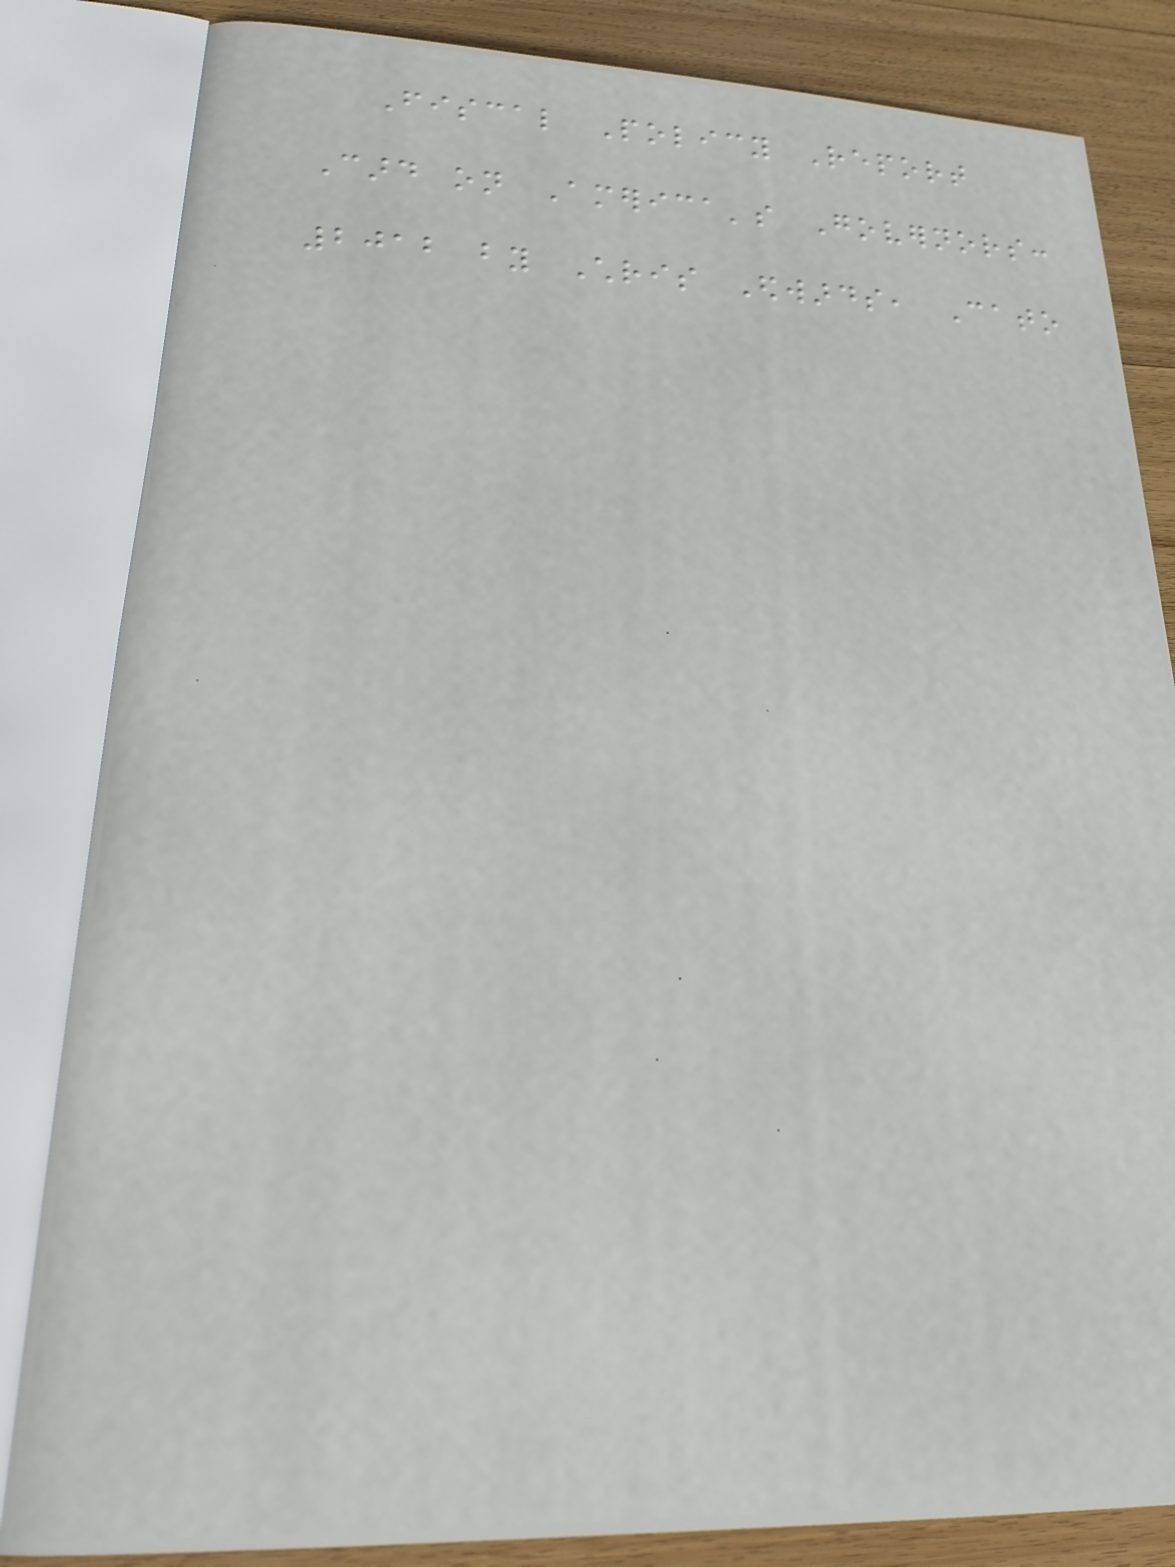Fiscal Policy Report
Card on America's Governors:
2012 by Chris Edwards, Cato
